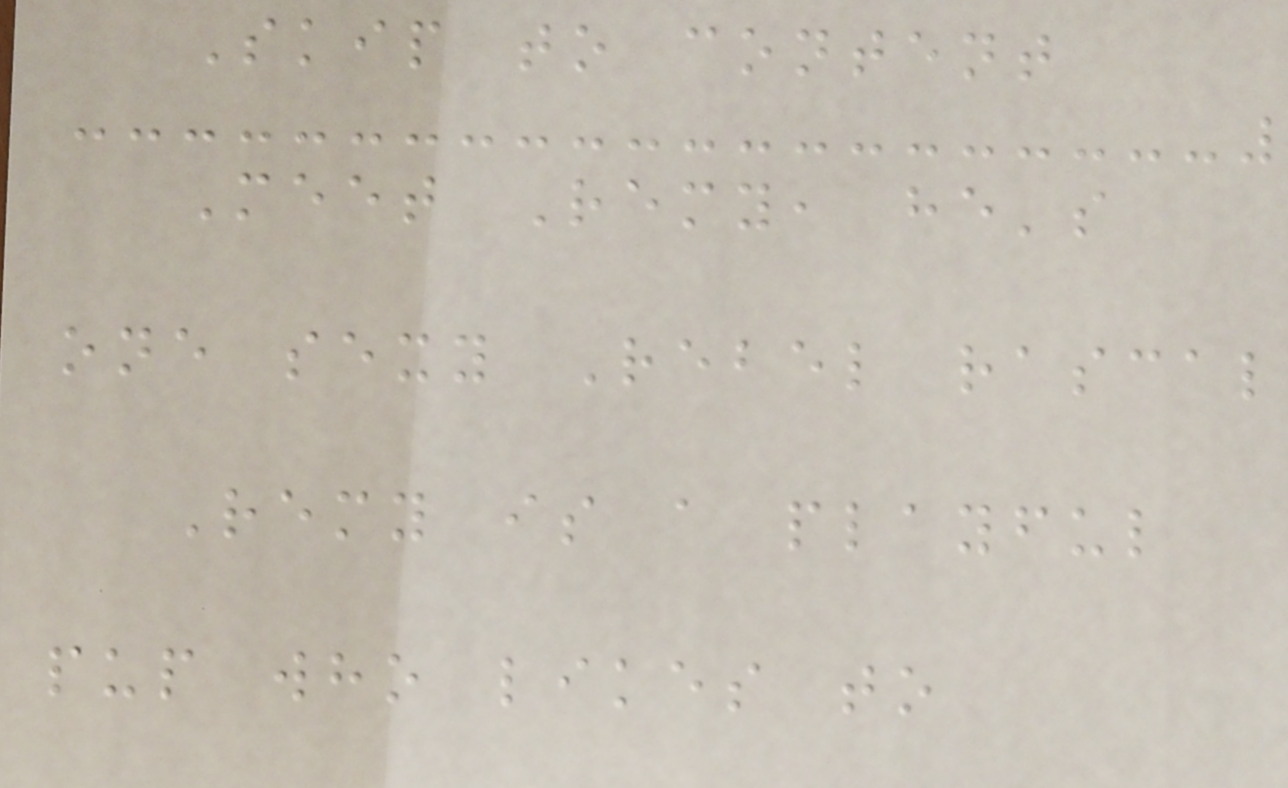Skip to content
Meet Remy, he's
one sexy Rebel rascal
Remy is a playful
pup who likes to
